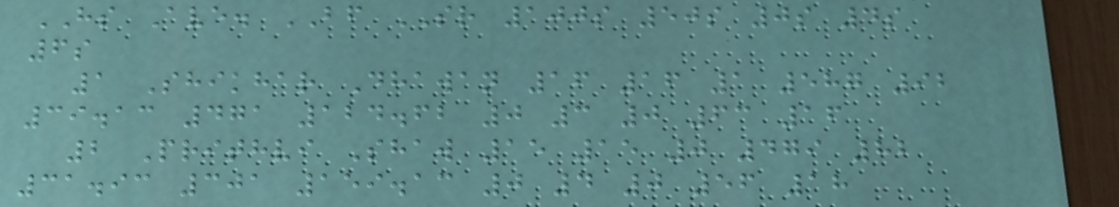HS Ave. BF SR 100s 50s 0s 4s
6s
1 Shikhar Dhawan 16 16 1 587 92
39.13 471 124.62 0 3 0 63 16
2 Prithvi Shaw 15 15 0 479 82
31.93 301 159.13 0 4 0 56 18
